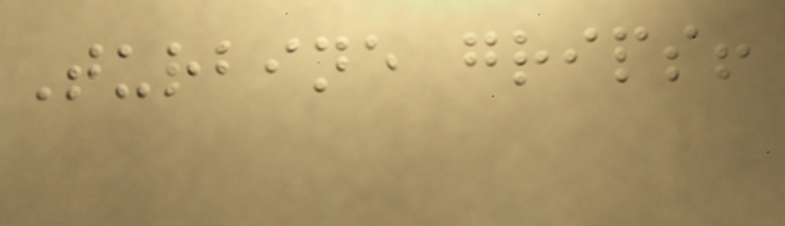Turbine grips!
